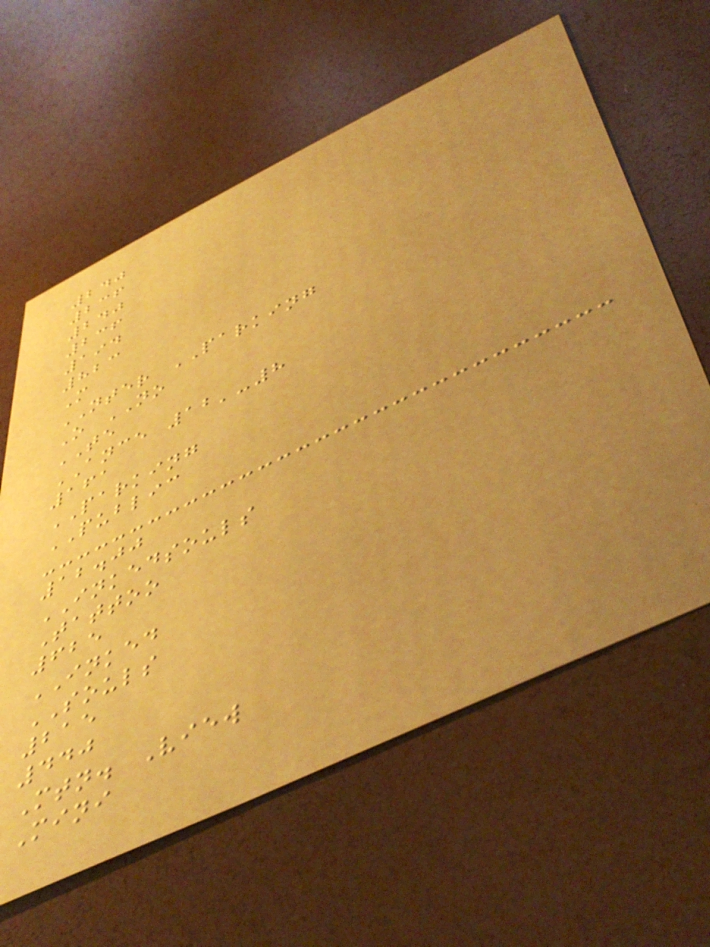240
236
240
236
194
823
M
NTER PARKING
O NO
TE
ANCE 12'-8
161
PARKING
PUBLIC
12.00
INKEDSOULS
Tattoo
625
INKED
SOULS
215
440
Mtn. View
Mini
